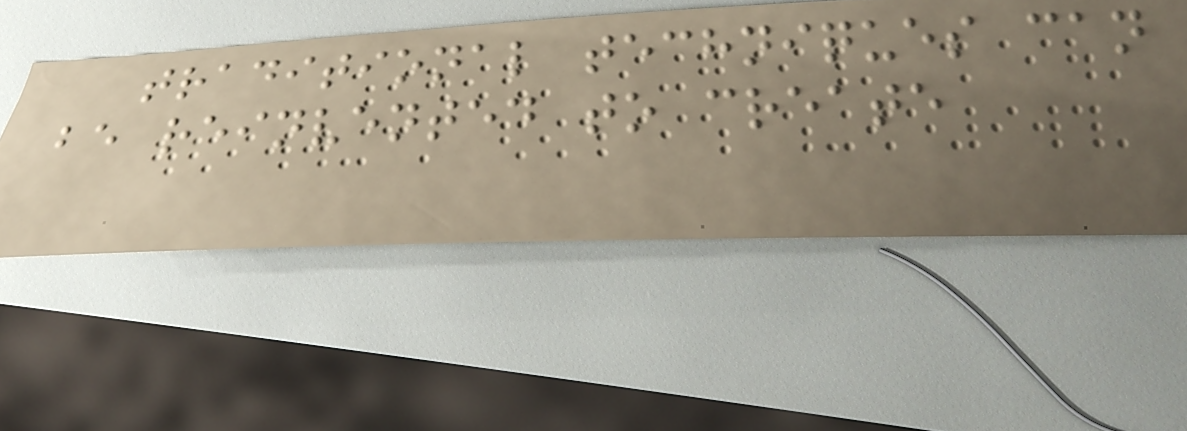traditional techniques can
be reinvented to create
